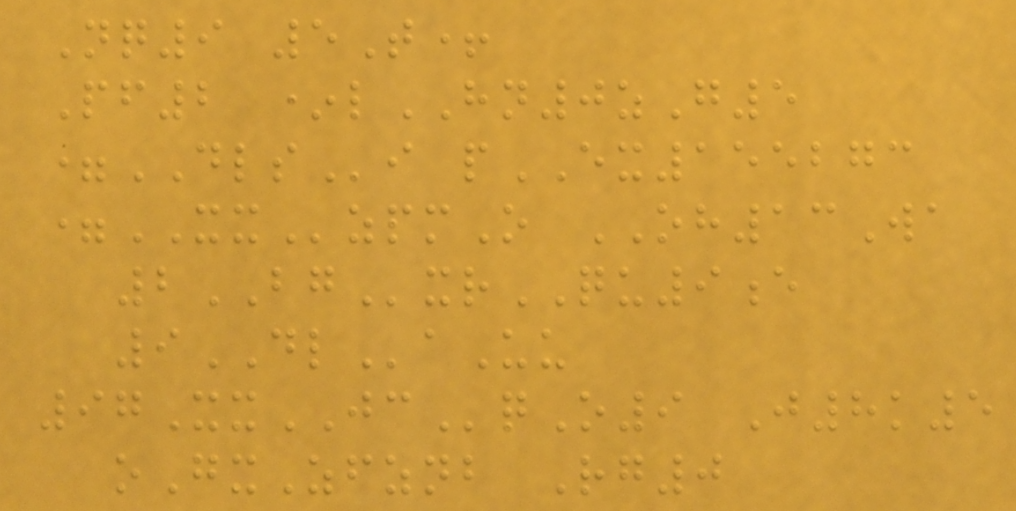Nq9 5T+
Pf2 *lHN0zG5
=DLSi pEX155273
=XXzpmO OH13Wa
2BGxrQU9e
9DLaUu
97XxJCqO9 J8k5
oGxZfznb Rg0
